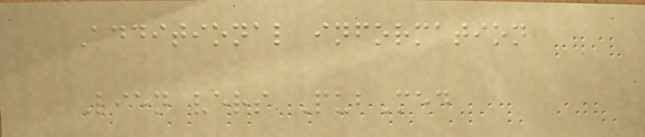Additional information
Lien vers PubMed
